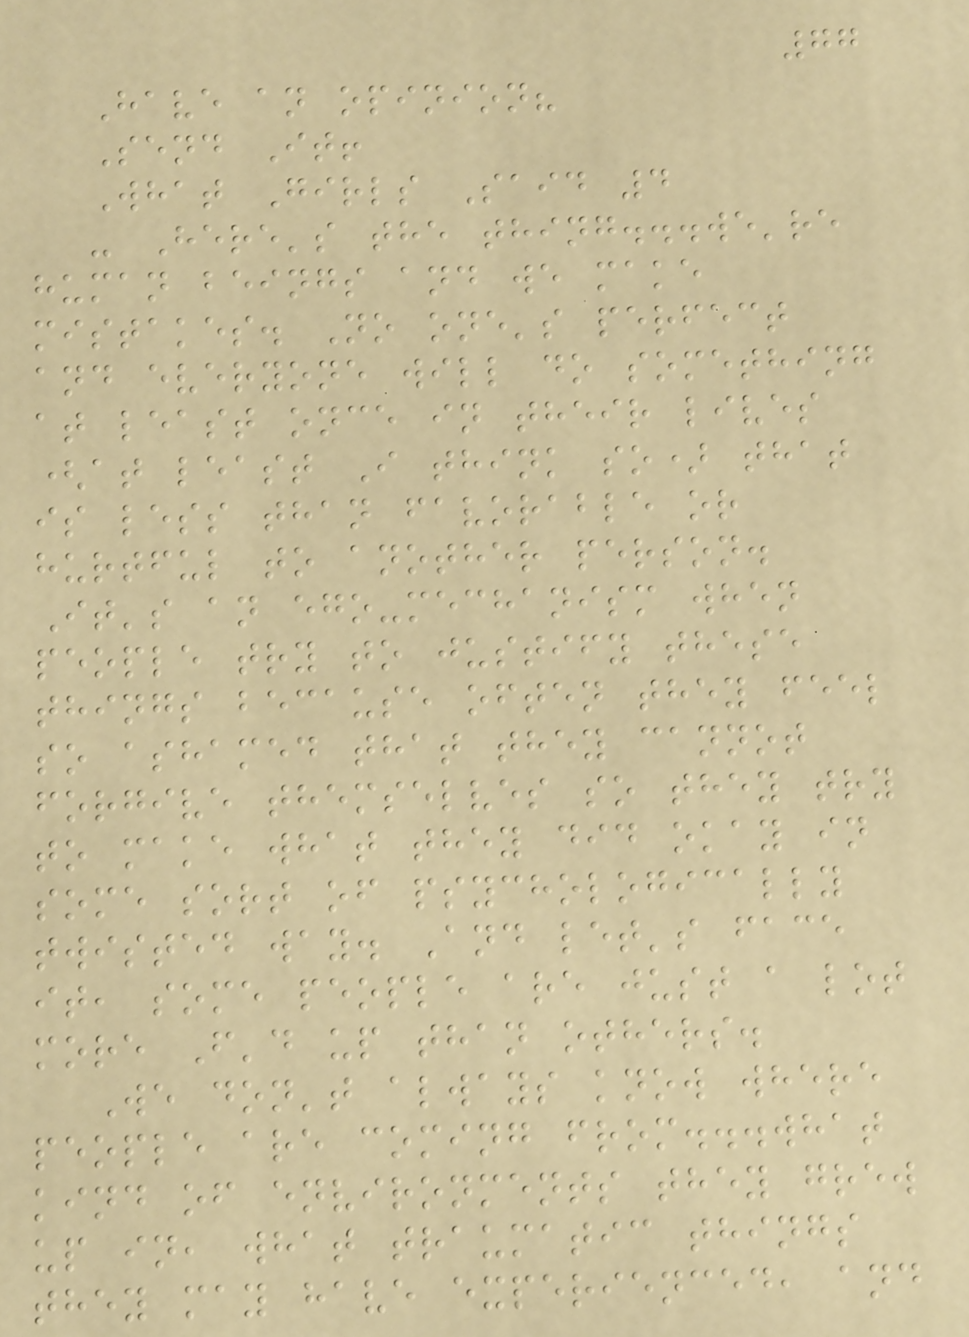77
Have an opinion?
Send It!
What Girls Said 4
- Here's the thing...we're
human beings and we make
mistakes. No one's perfect
and everyone will do something
at least once in their lives
(at least I think so) that
is less than favorable or
hurtful to another person.
It's an ego-mechanism when
people try to justify these
things because often they feel
so ashamed that they cannot
forgive themselves so they try
to make what they did okay in
some sort of psychologically
twisted way. And let's face
it, some people are just a lot
more F'd up than others.
We don't always know where
people are coming from...what
kind of environments they grew
up in, what traumatic things
they may have experienced, and
